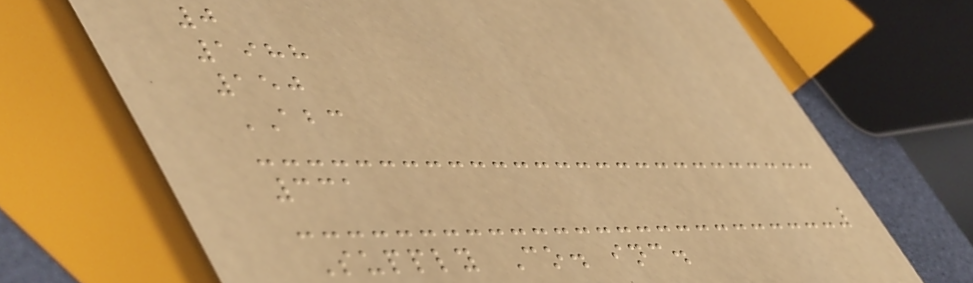0
1988
150
ABC
331
Supply Co. inc.
